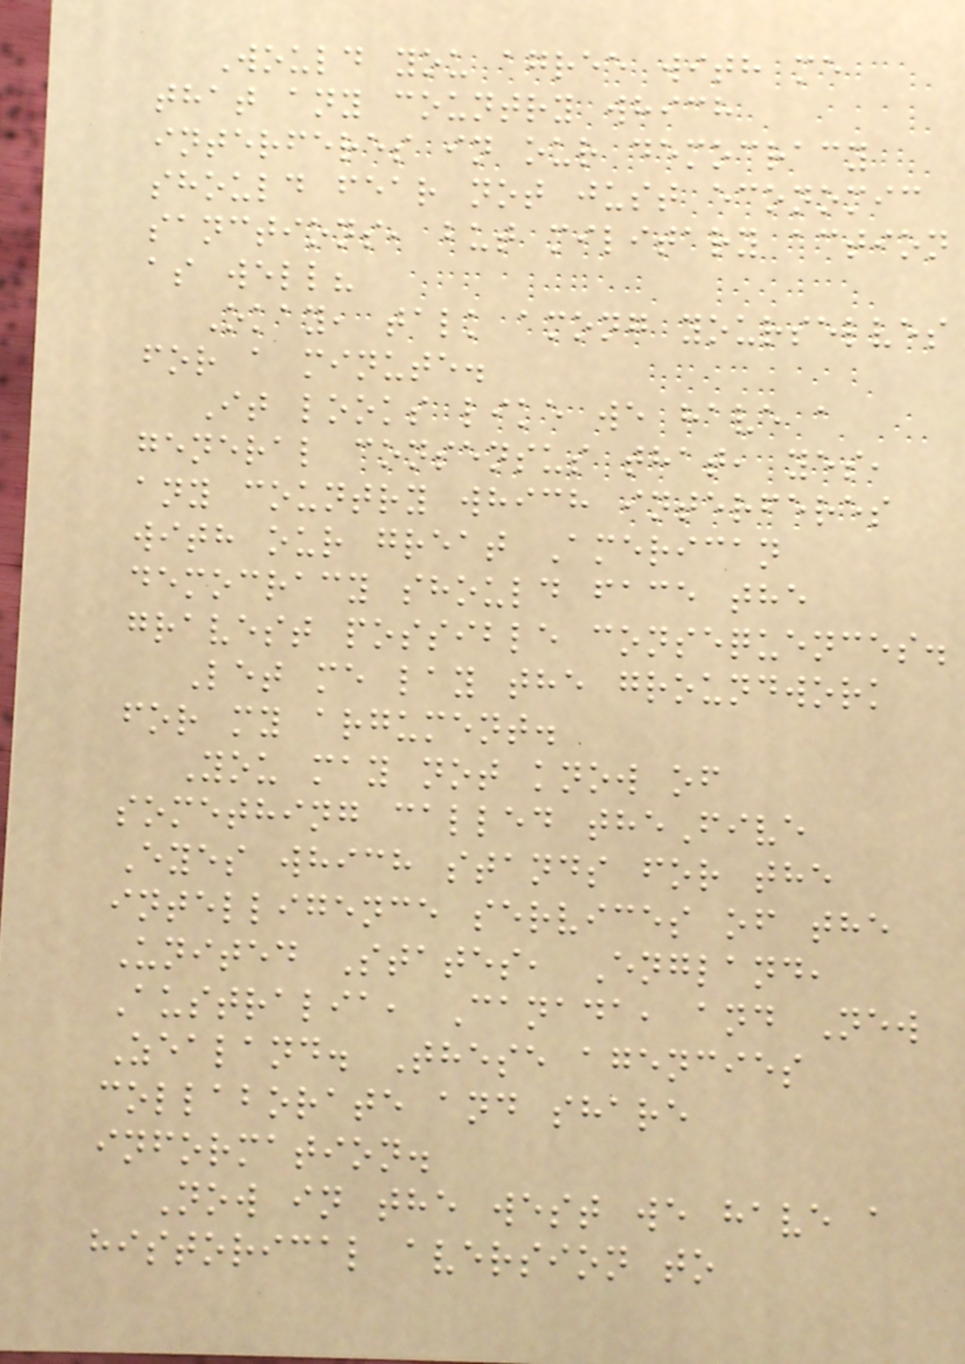Would you agree with me
that any country which
interferes in our democracy
should fear not just economic
sanctions, but military action
as well?
Okay, talk among yourselves
for a minute.
It looks like we have a
general consensus that, yes,
any country which interferes
with our great American
democracy should face the
gravest possible consequences.
Let me lay the groundwork
for my argument.
You may not know of
something called theFive
Eyes which stands for the
intelligence services of the
United States, England,
Australia, Canada, and New
Zealand. These agencies
collaborate and share
information.
Now in the west we have a
historical aversion to
